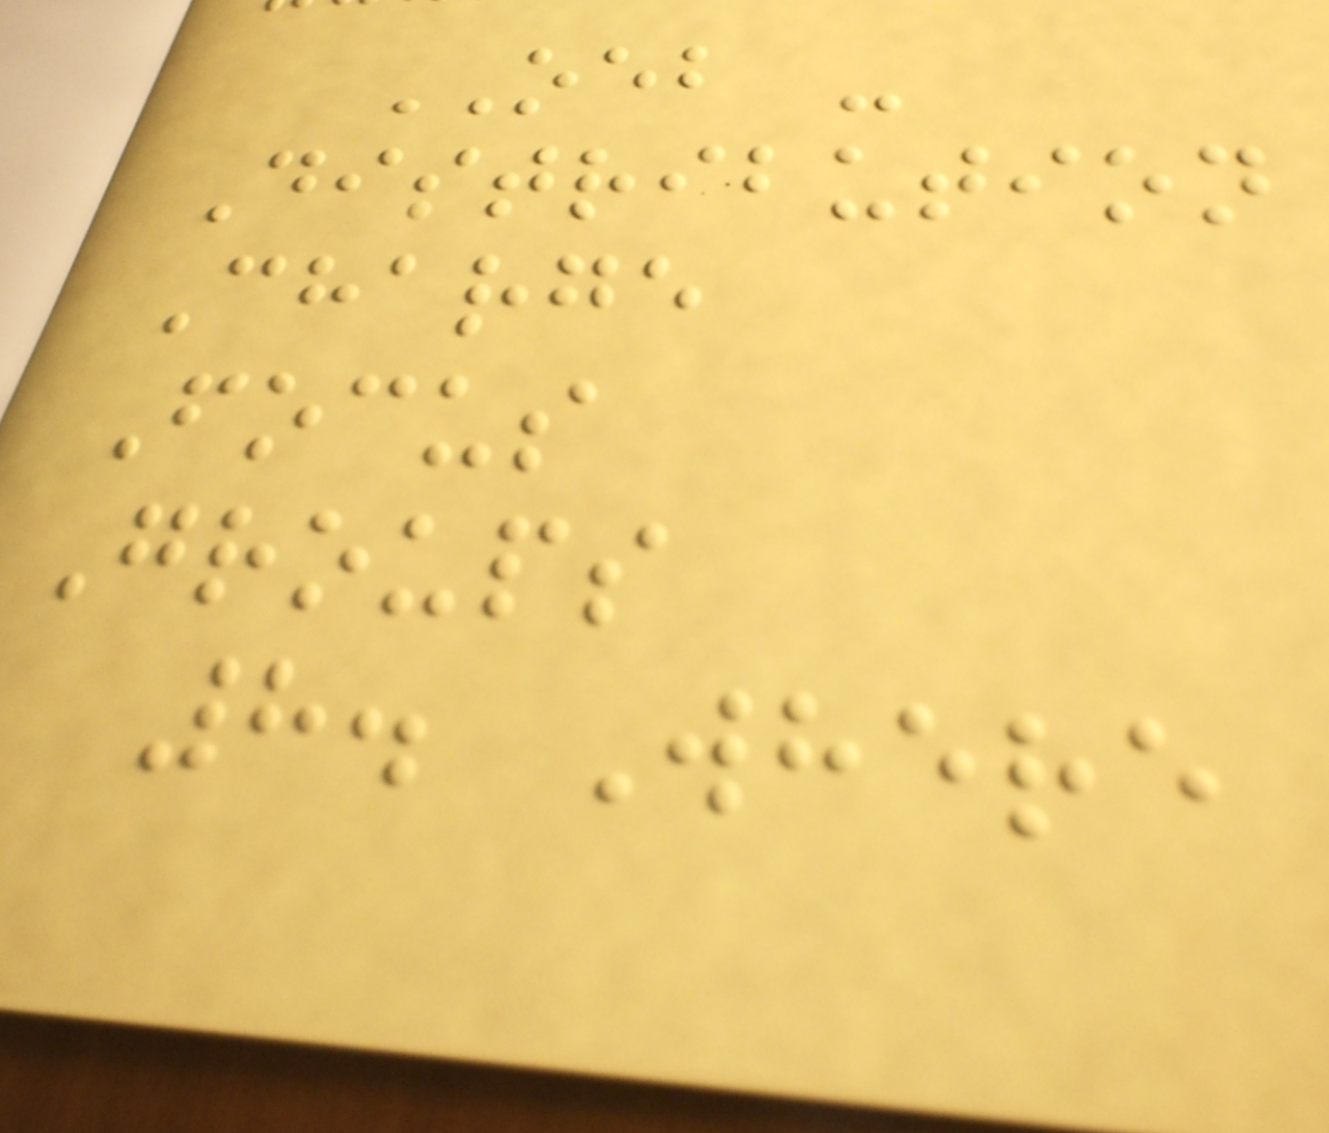OEB -
Distribution
Charge
Focus
Groups
8. Where
